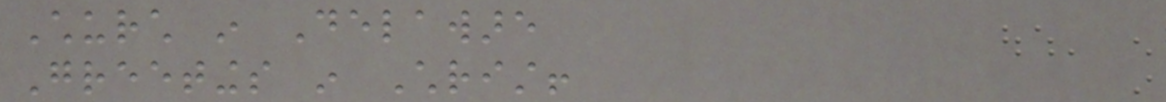Church in Delaware
Greetings in Christ!
